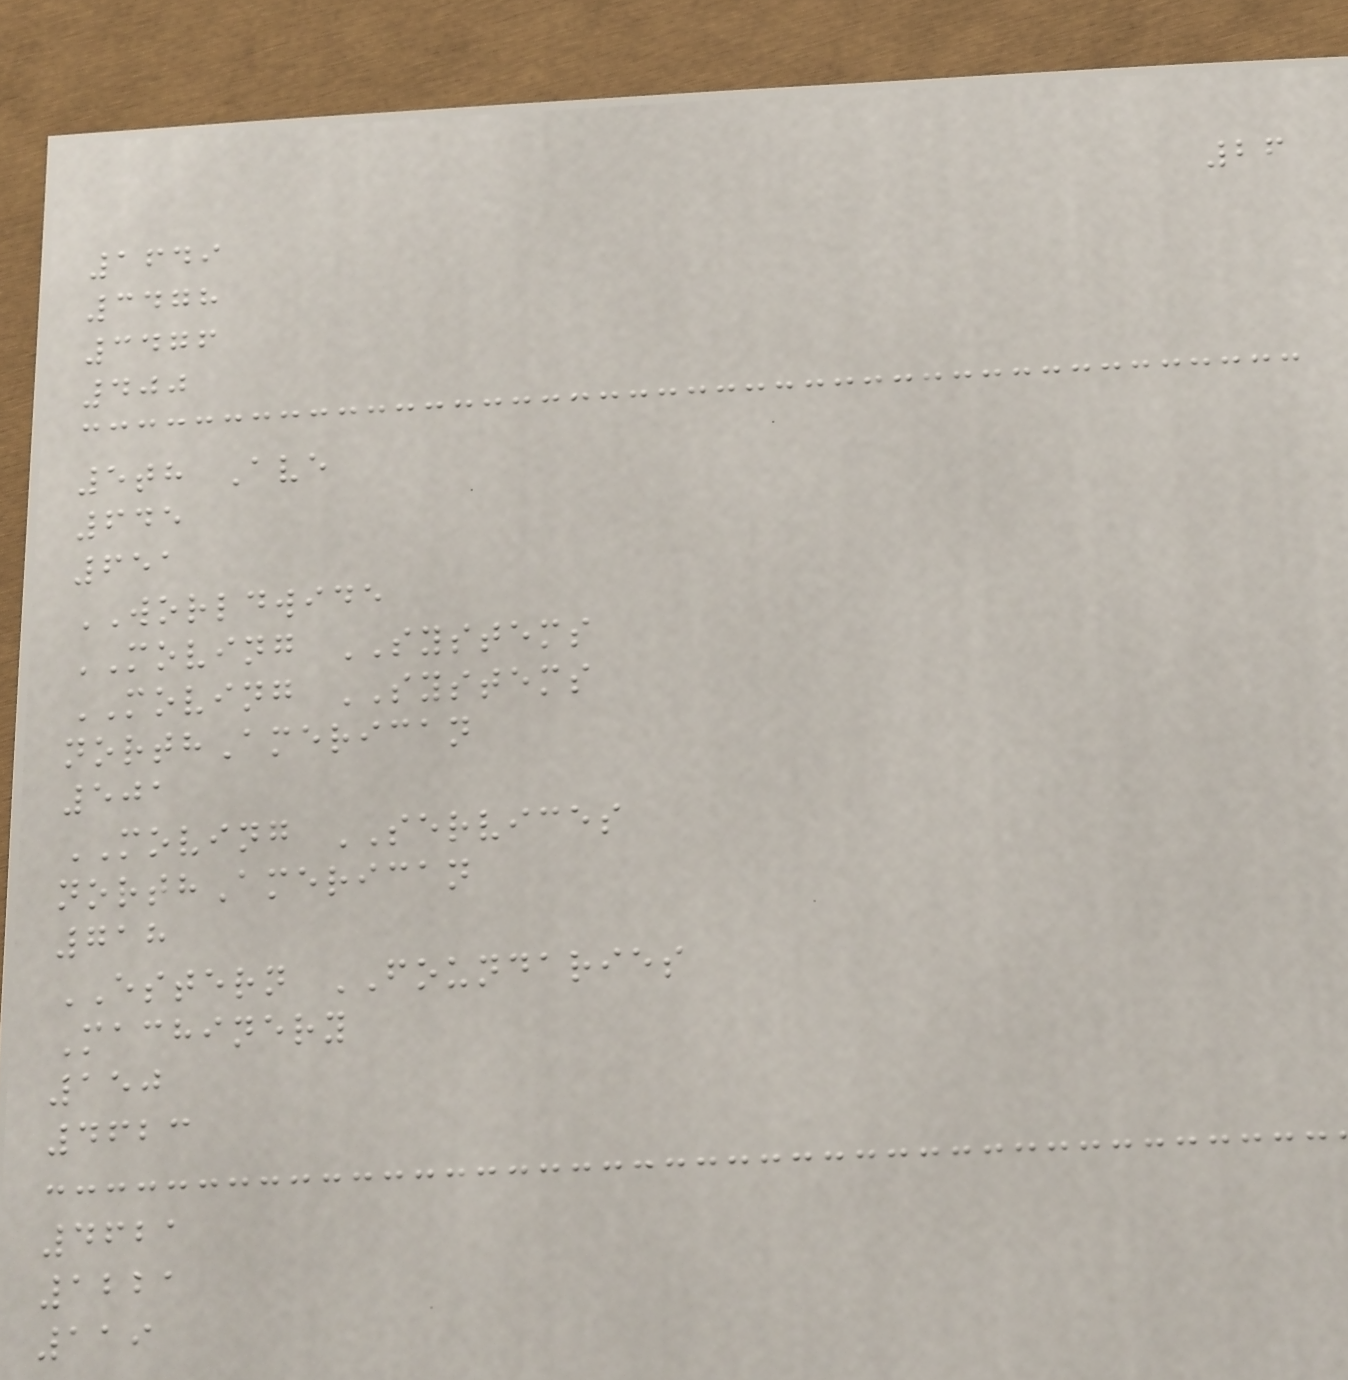26
1649
3478
3476
400
5th Ave
645
651
WORLDWIDE
MOVING SYSTEMS
MOVING SYSTEMS
northAmerican
501
MOVING SERVICES
northAmerican
718
ESTERN FOUNDARIES
Machinery
150
4623
4621
1221
119
